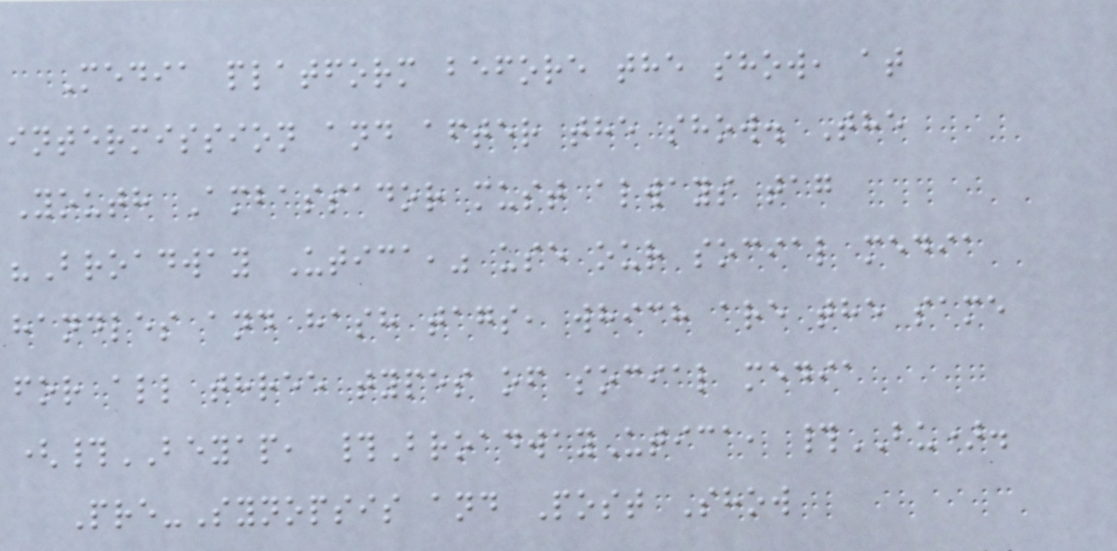Media platform before the show, at
intermission and after the show. The
Youth Ambassador must always tag
"Broadway Utica," use our social media
handles and hash tags, which are the same
for all three types of social media
(#BEYAP, #BroadwayUtica, #BU).
Pre-Synopsis and Post Show
